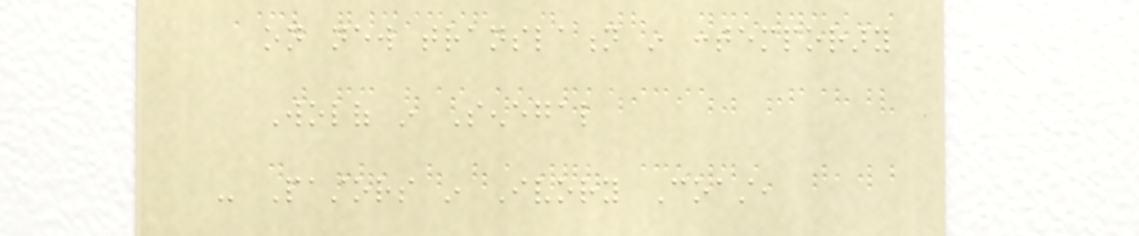on new translation in contemporary
Wolof in Senegal
- Pastors in Ivory Coast,
